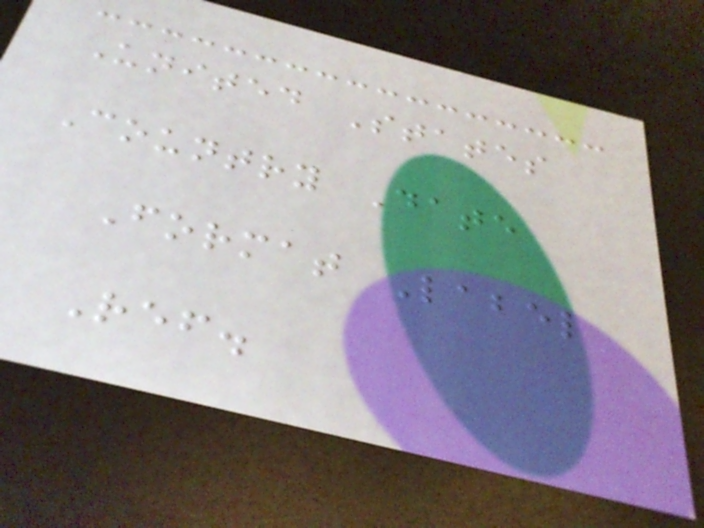United States
Country Date
Format Label
Ref.
